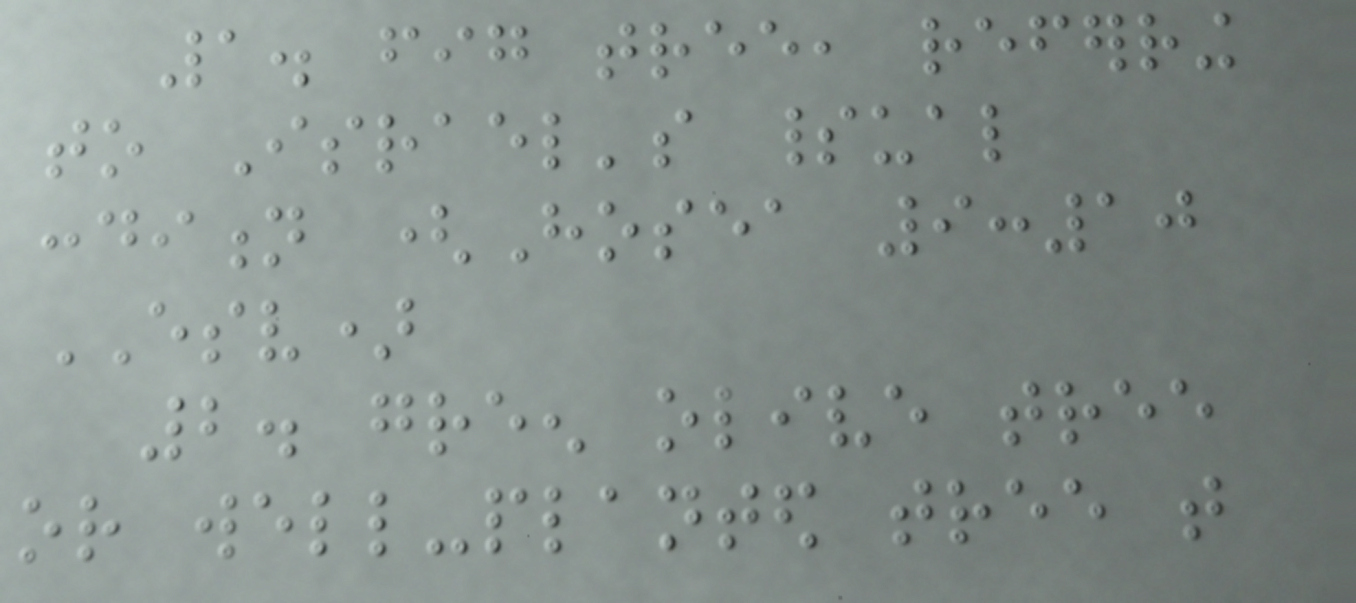1. fig tree, referring
to Israel's spiritual
condition (Hosea 9:10
ESV)
2. green olive tree
or well-planted tree that
